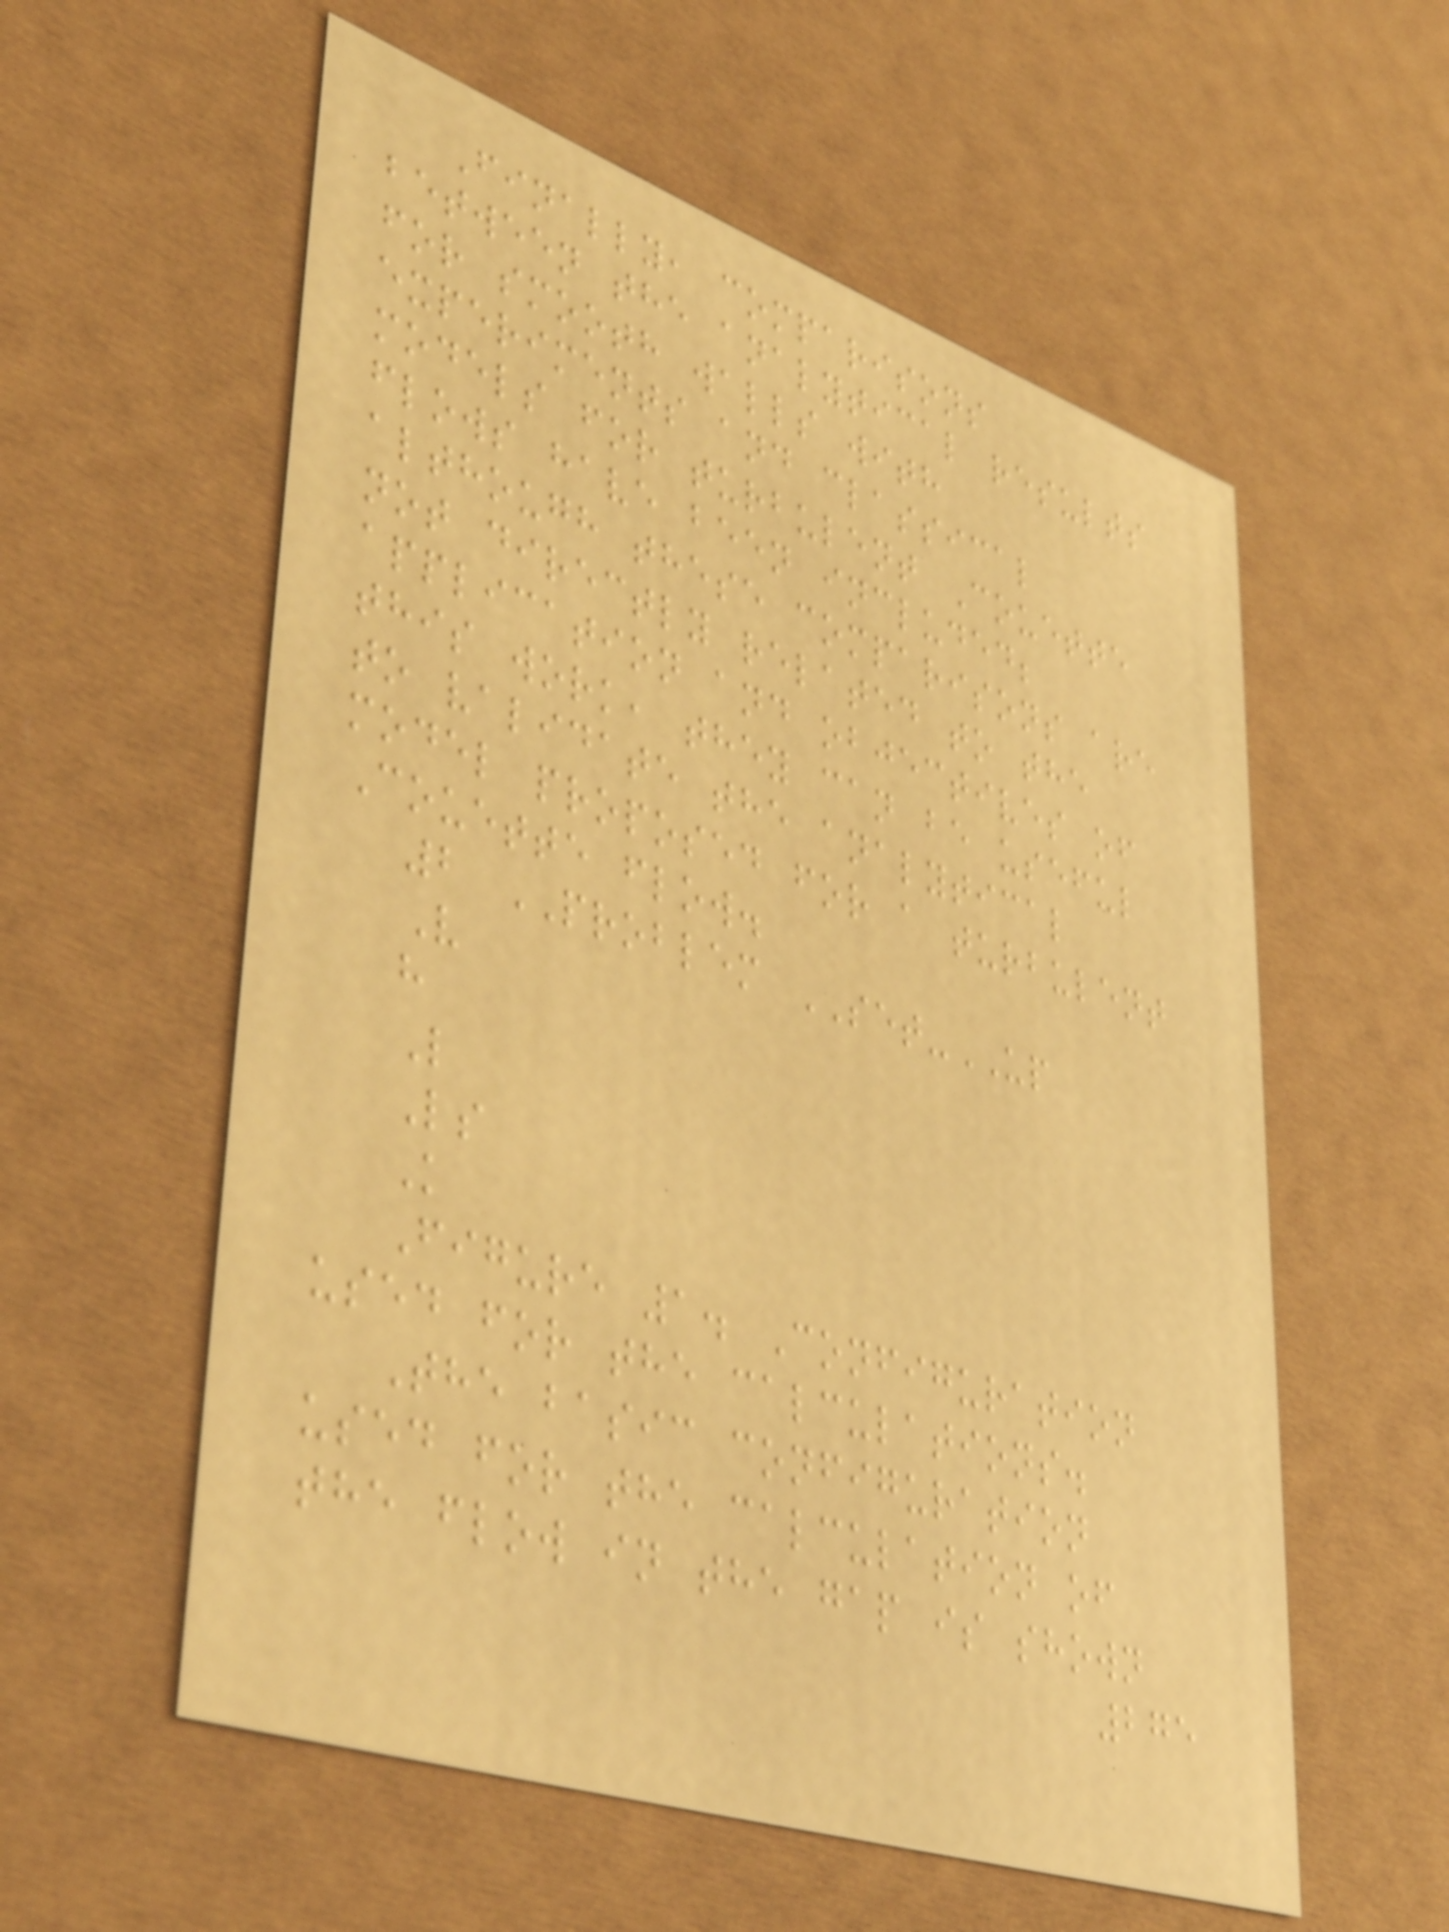Finally, comparisons
between the analytical results
for smooth walls with
experiments and classical
models for turbulent Couette
flows have been included;
although these comparisons are
not directly related to the
application and objectives of
this work, they can be useful
to validate the analytical
model proposed for a turbulent
Couette flow.
2 PROBLEM SET-UP
V
h
L
Ls
K
Figure 1. Configuration
used for the calculations.
The basic configuration
used for the calculation of
the flow in the gap is shown
275
